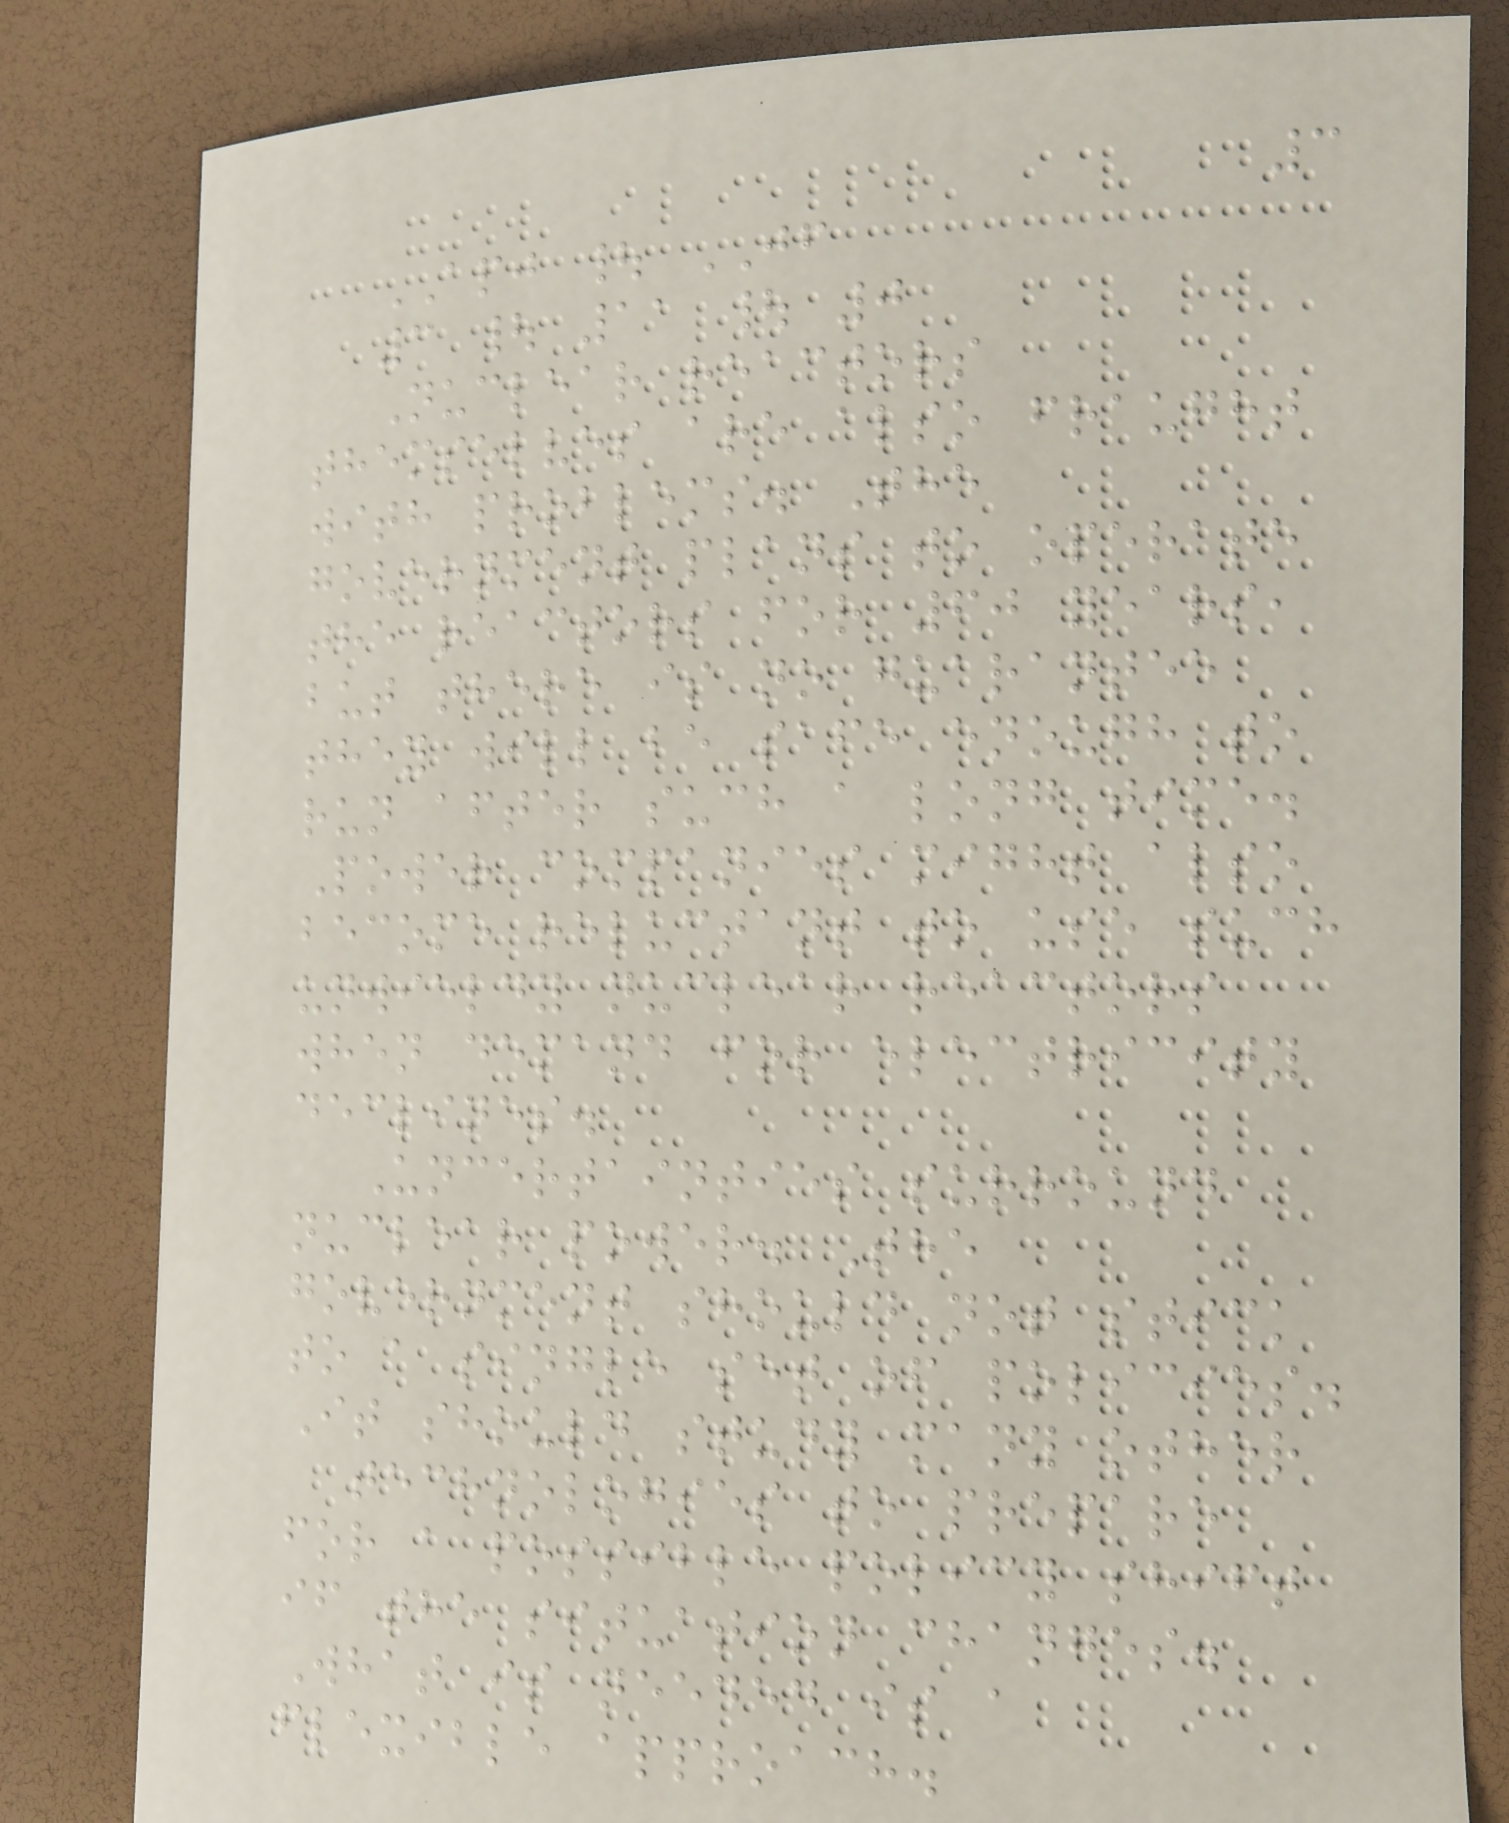3
APJ | JF
3 | 11 | 0
Nuclear reactors
themselves are also fraught
with problems. The
government plans to operate
the reactors for 60 years,
but there is no guarantee
they will be safe enough to
run after such a long time.
Power companies might also
become reluctant to use such
unwieldy nuclear reactors
when demand for electricity
declines.
Uncertainties surround
nuclear power. The
government should not stick
to a single set of policies.
It should study many other
technologies to prepare
for a possible policy shift
if the situation changes.
What is needed is a
flexible approach.
